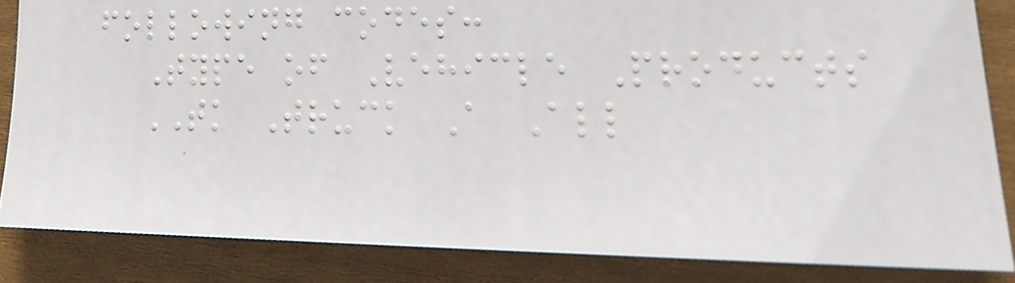following codes:
Type of Vehicle Products
TK Truck A All
